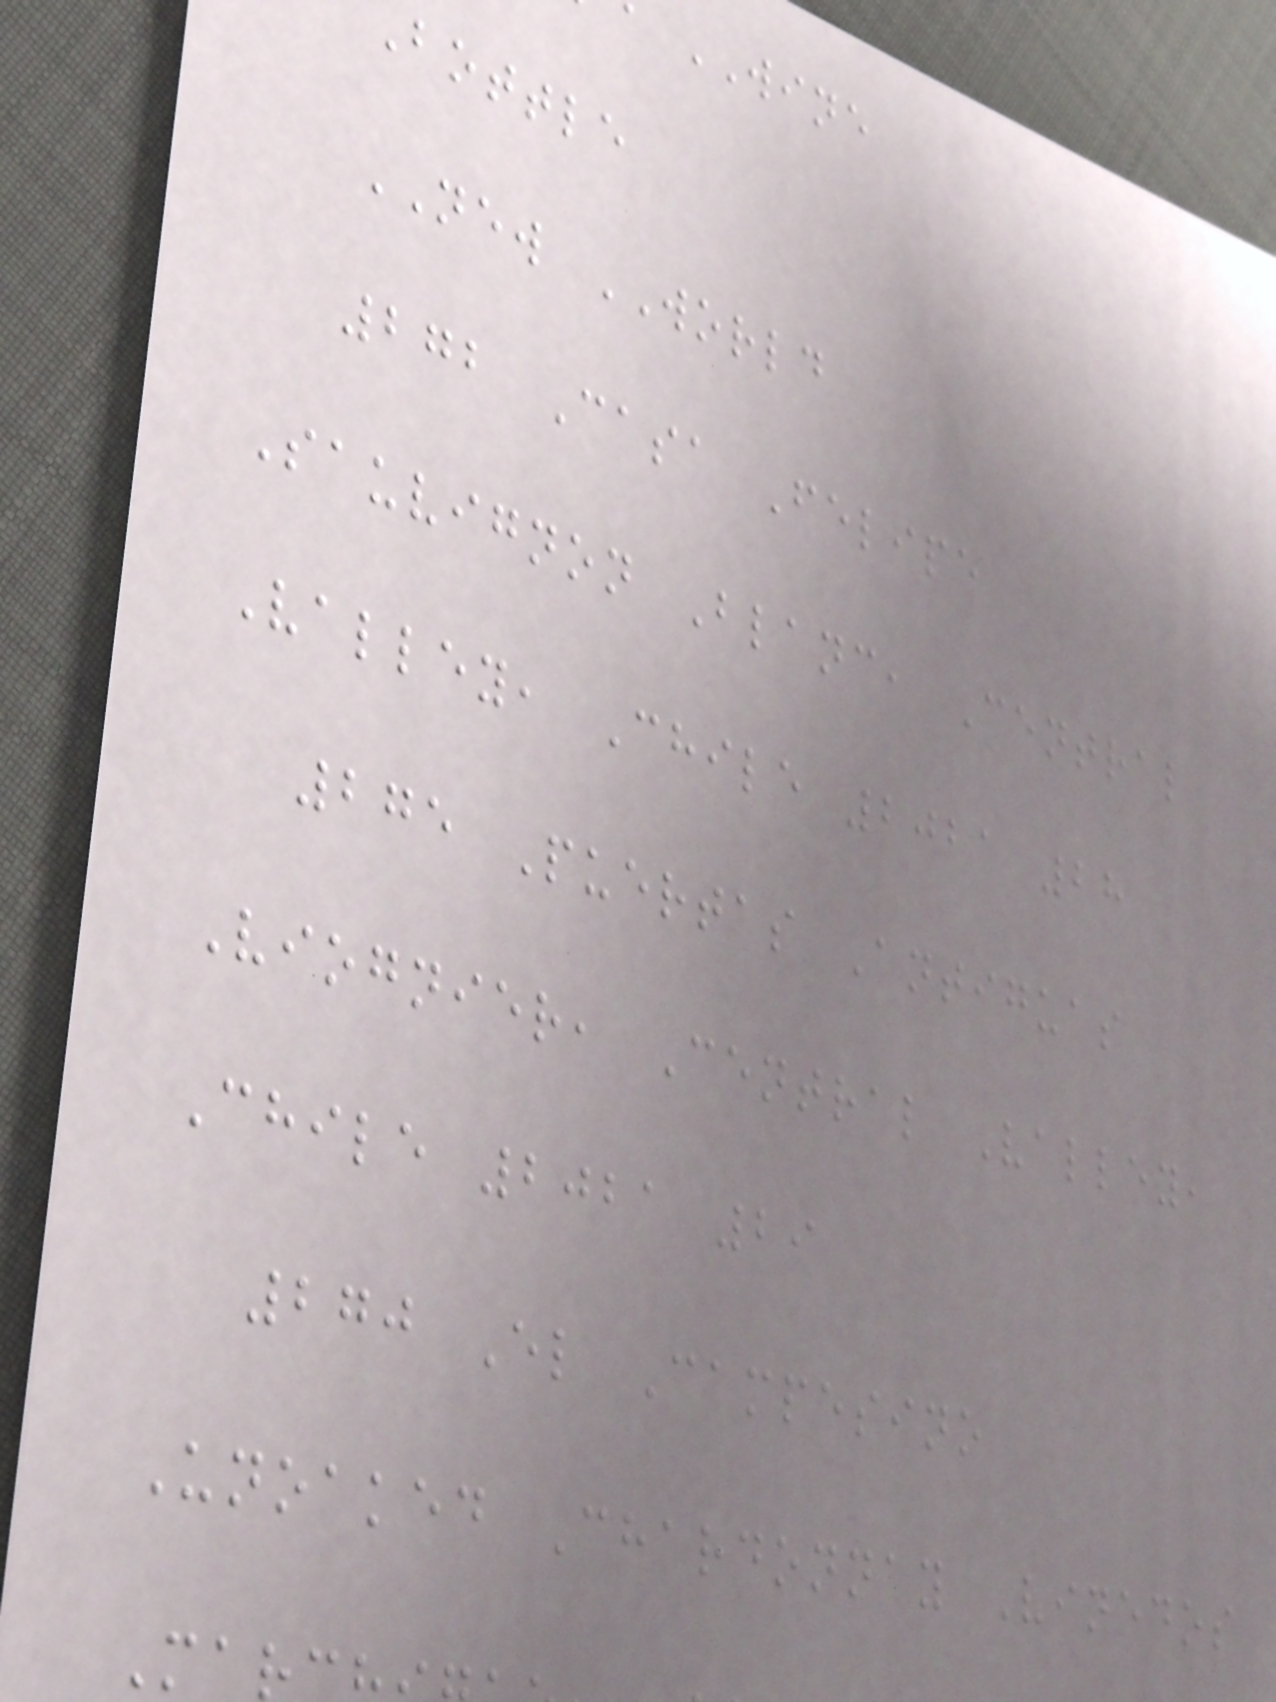WINE
bottle
NEW WORLD
272 Casa Felipe
Sauvignon Blanc, Central
Valley, Chile 2021 28
275 Puertas Antiguas
Viognier, Central Valley,
Chile 2021 29
270 El Campesino
Unoaked Chardonnay Vinedos
